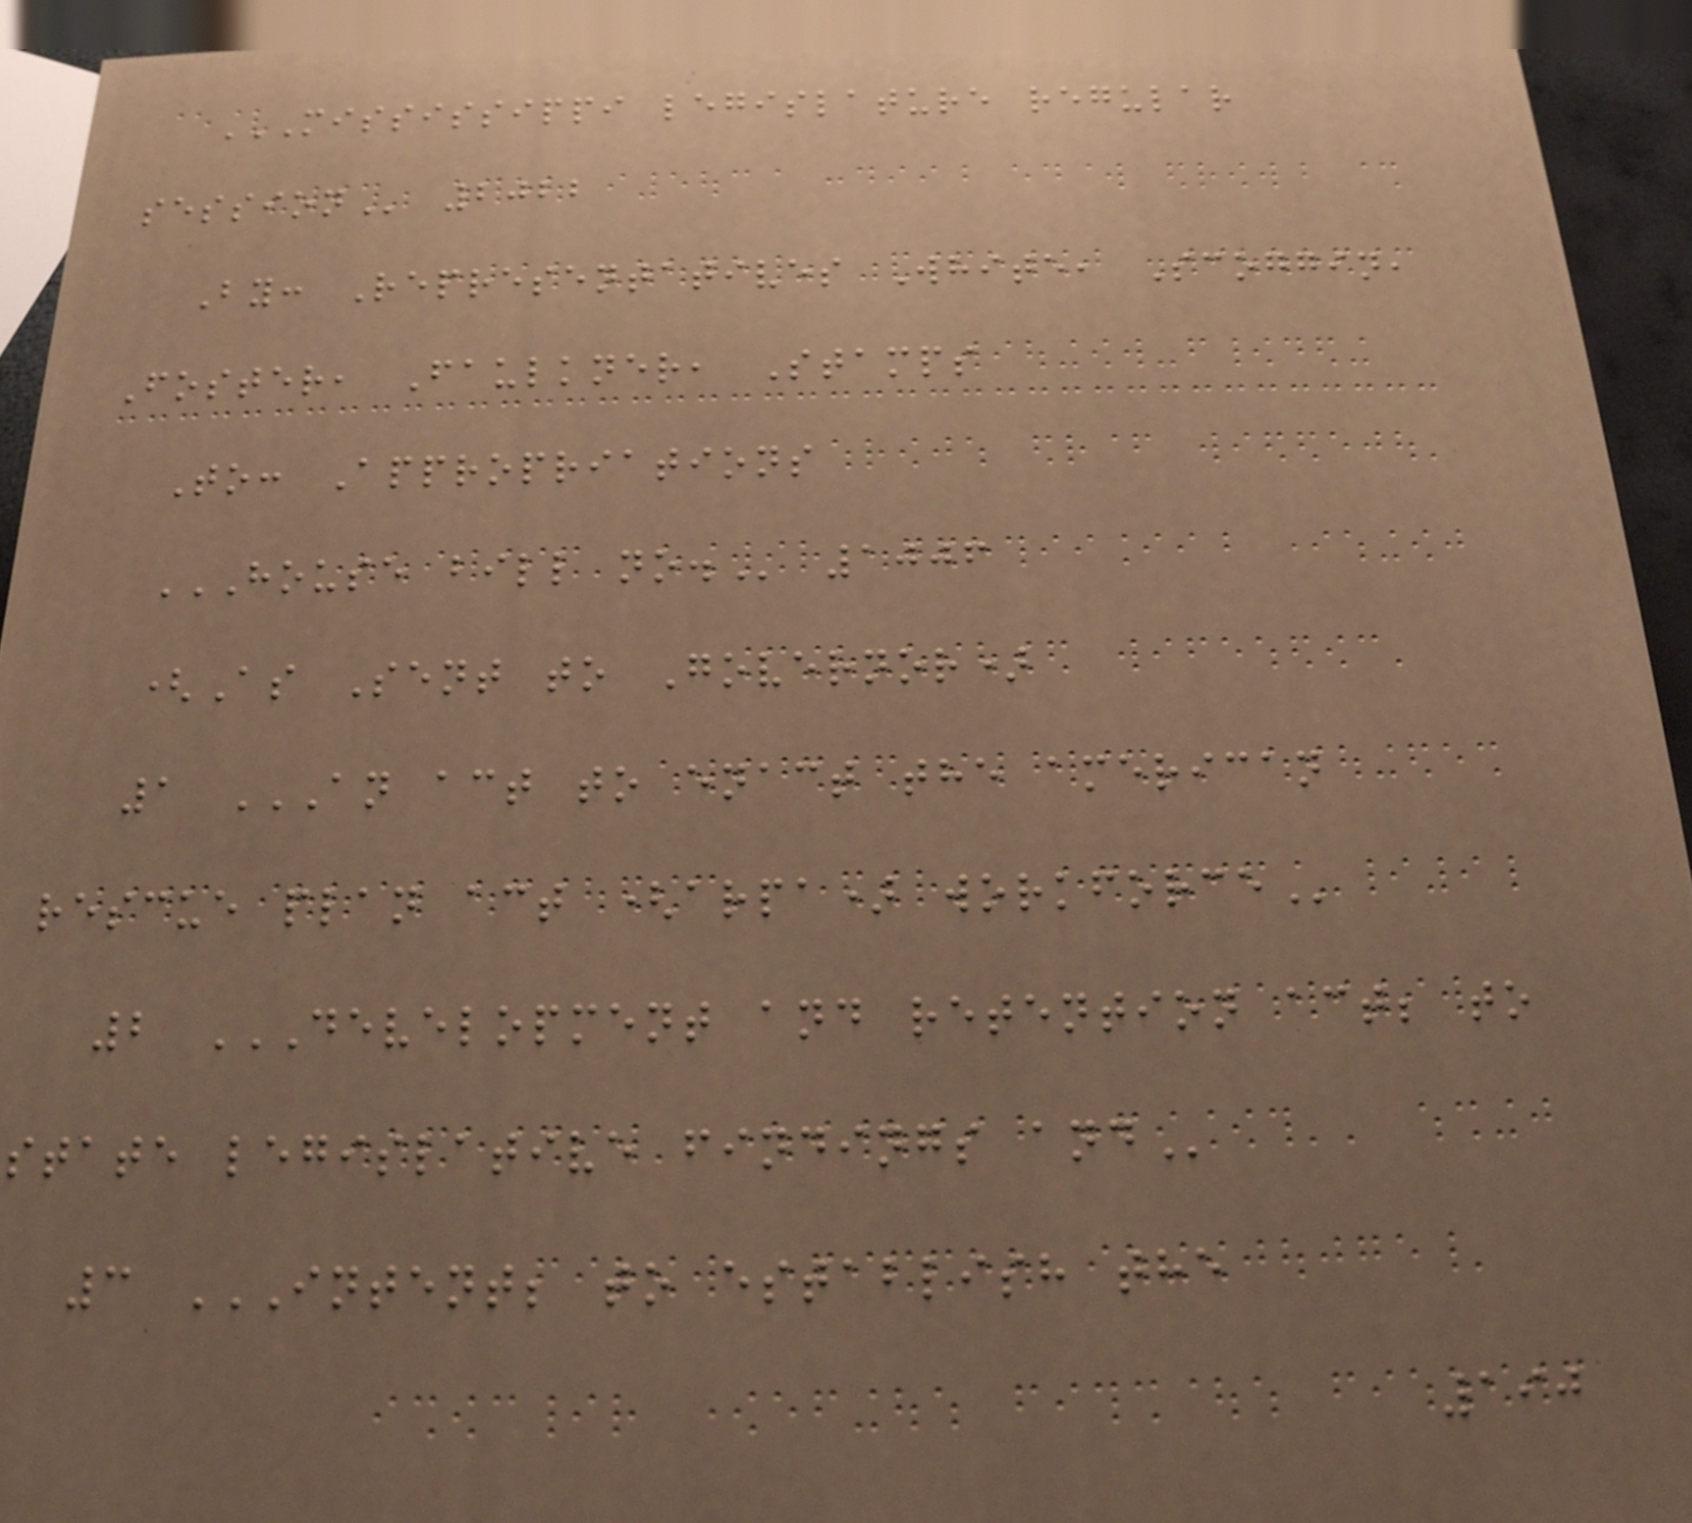MISSISSIPPI LEGISLATURE REGULAR
SESSION 2022
By: Representatives White, Scoggin,
Foster, Faulkner, Stamps
To: Appropriations
HOUSE BILL NO. 1006
(As Sent to Governor)
1 AN ACT TO ENACT THE AMERICAN
RESCUE PLAN ACT (ARPA) WORKFORCE
2 DEVELOPMENT AND RETENTION ACT; TO
STATE LEGISLATIVE FINDINGS AND
3 INTENT; TO ESTABLISH THE
190
